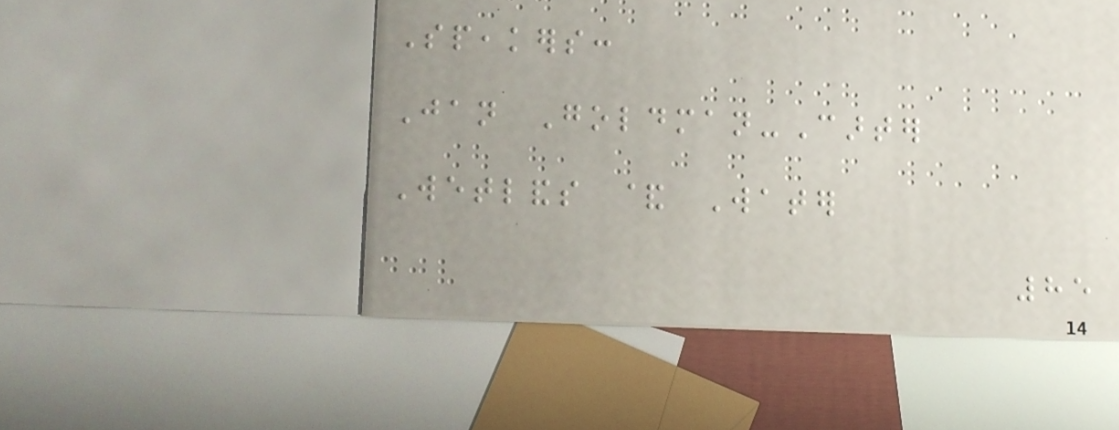Speakers:
Jan Goldman-Carter
Wetlands & Water
85
